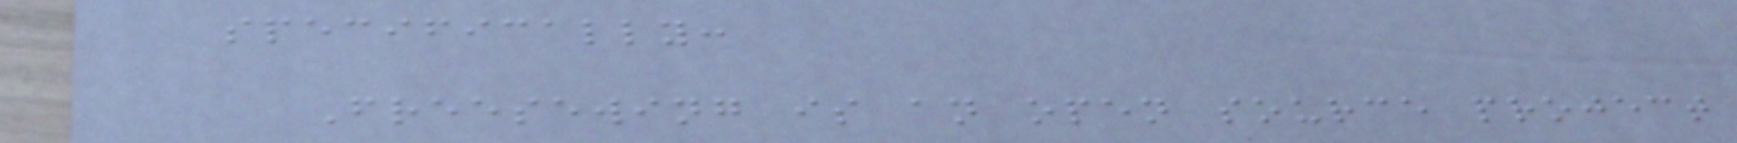specifically:
Freesewing is an open source project
